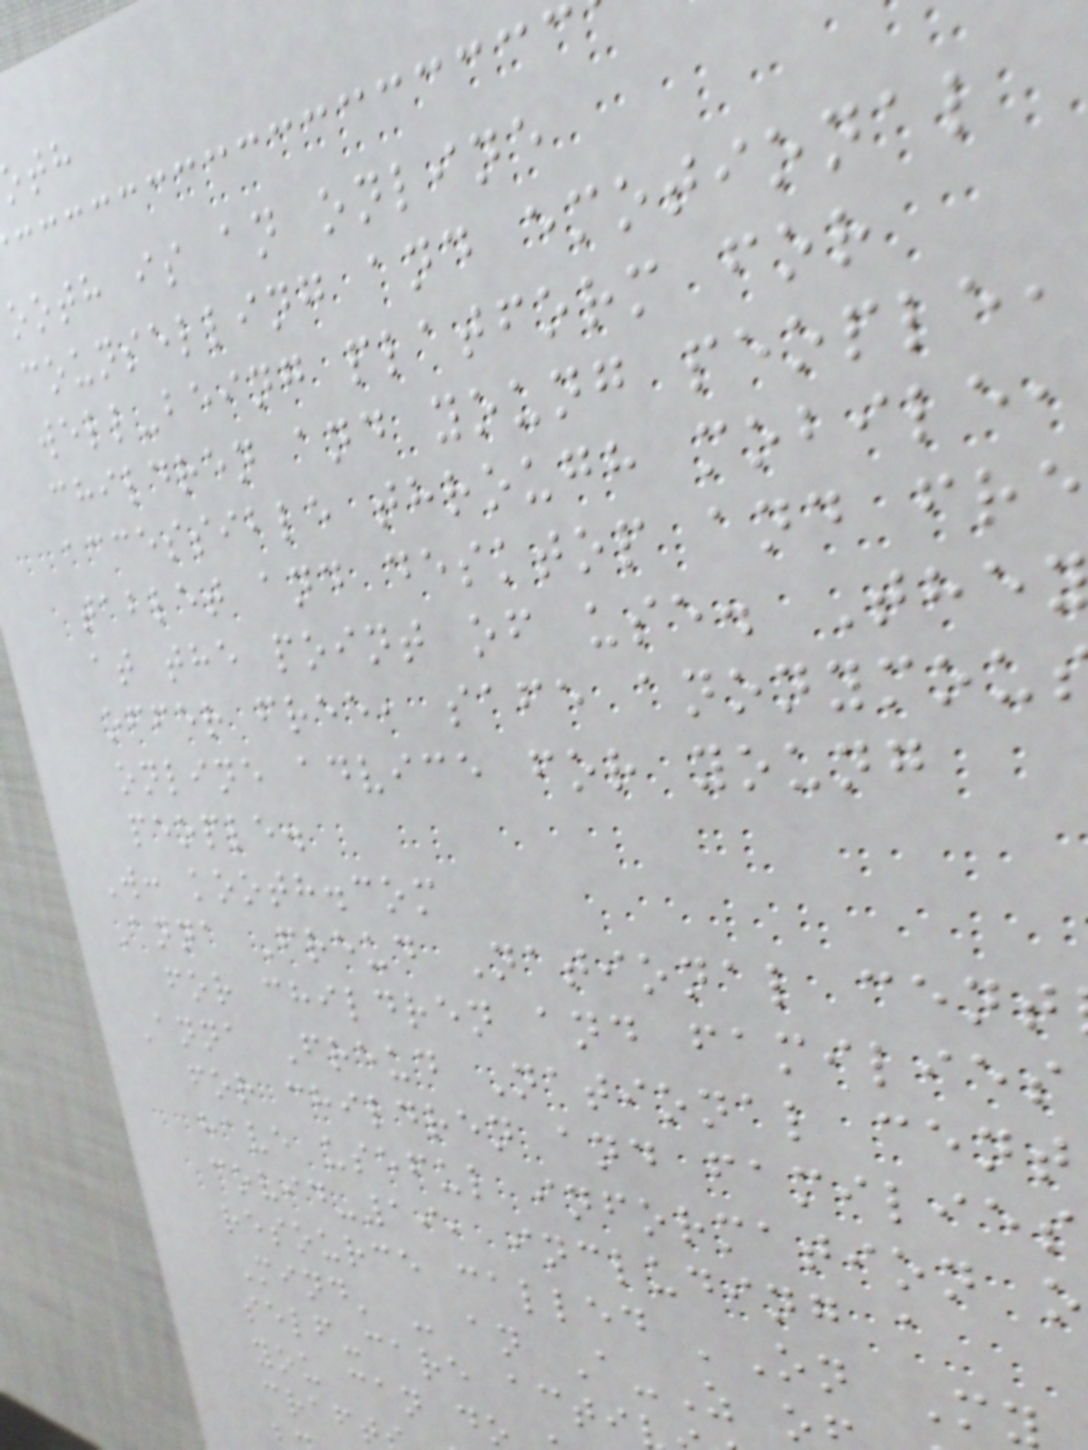ooth is an online
counselling and emotional
well-being platform for
children and young people,
accessible through mobile,
tablet and desktop and fre
at the point of use. The
offer free, safe anonymou
online advice for young
people.
W: kooth.com
Anna Freud National cent
for children and families
Anna Freud National cent
for children and families
have useful information o
covid-19, including a
resource called 'On M
Mind' - an A-Z o
self-care acti
you can d
